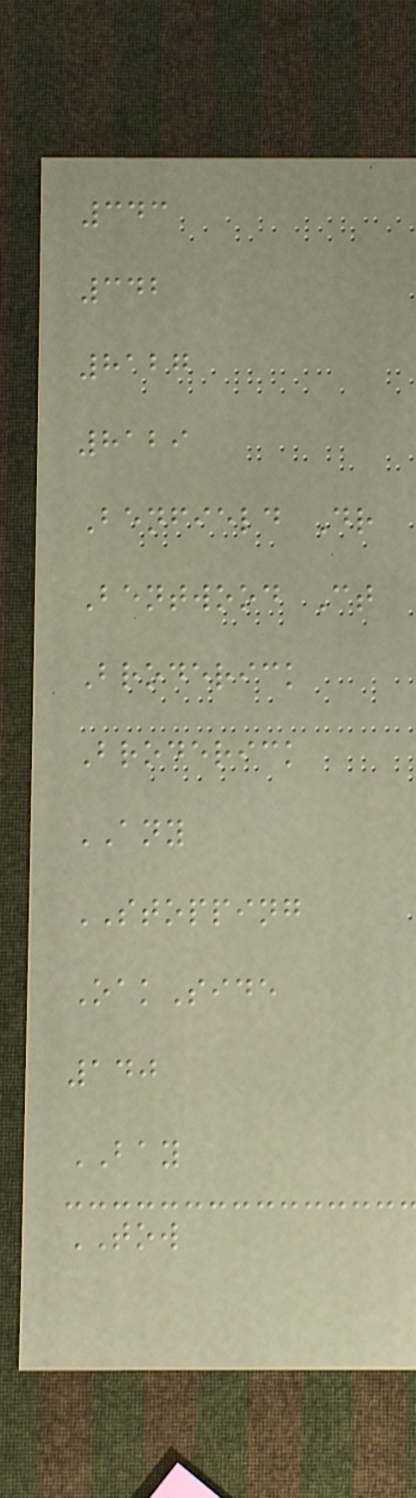343
342
8127
8129
Benfield Dr
Bentwood Ct
Broderick
Broderick
ANY
STOPPING
OakSide
140
BAY
TOW
